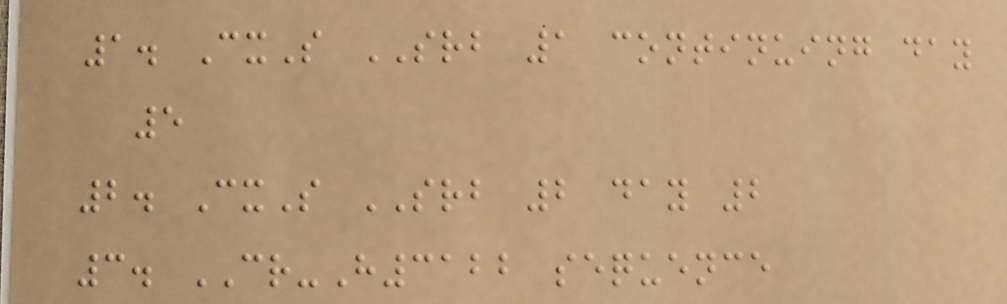1. CxS SRB 1 continuing day
5
2. CxS SRB 2 day 2
3. CR-H3122 sequence
